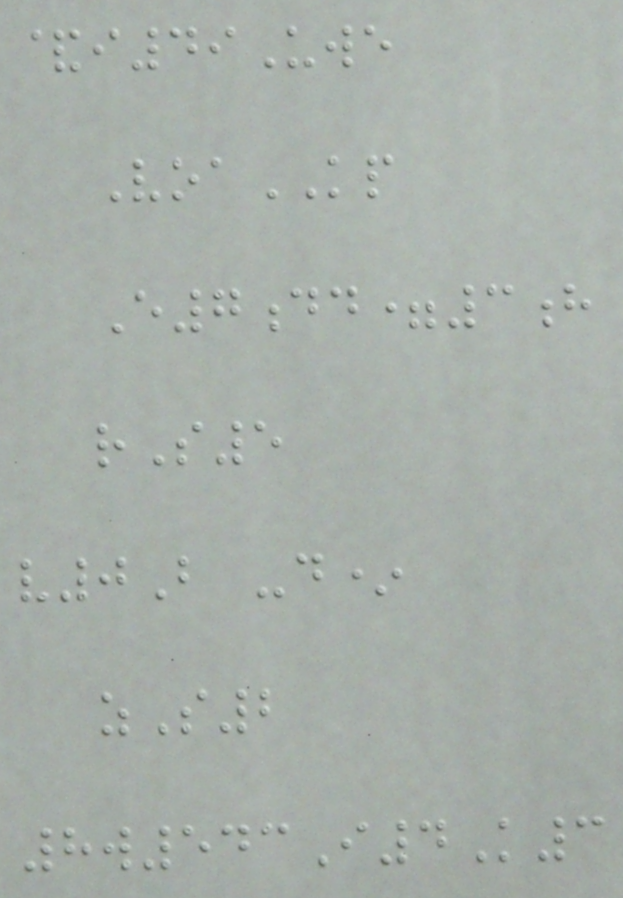&i49Uwe
VoaKP
E7dd=3h
rS5
v0B -d*
zS2
8w543I4K3
